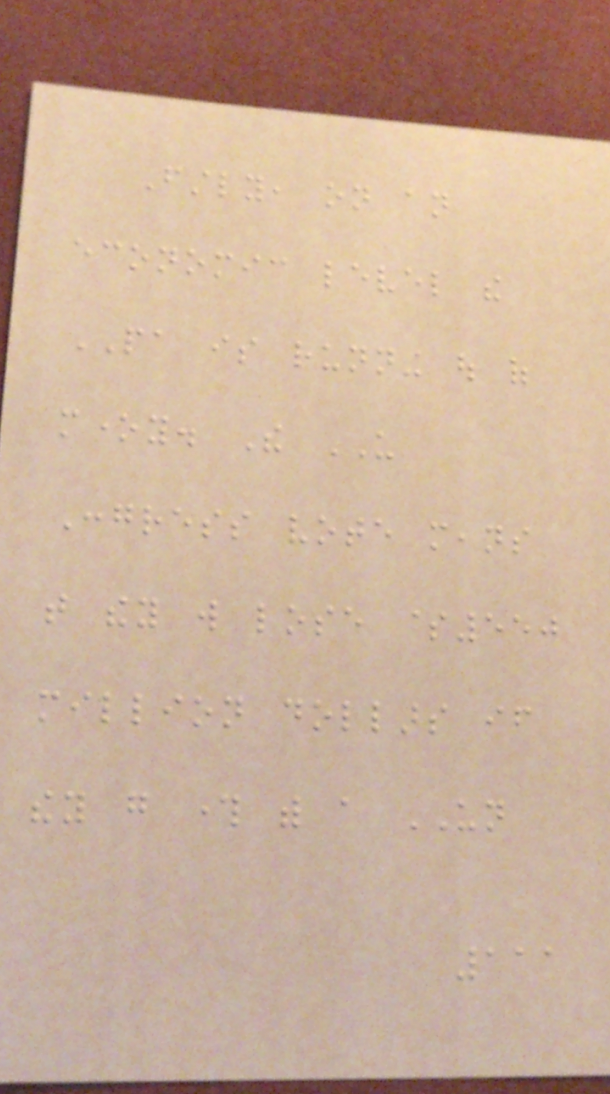Firstly, on an
economic level the
PA is running out of
money. The US
Congress vote means
that they will lose $550
million dollars if
they go through with a UN
111
